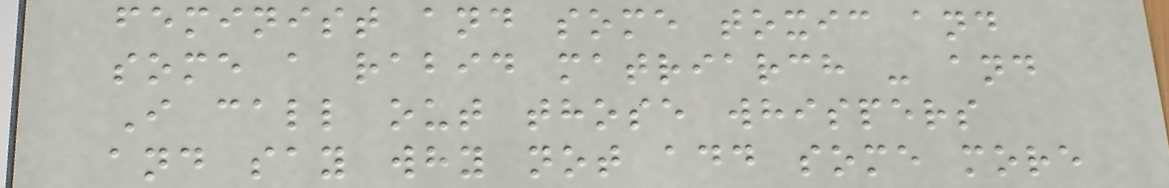feminist and some toxic and
some a rabid matriarch - and
I call out those whispers
and say why not add some more
